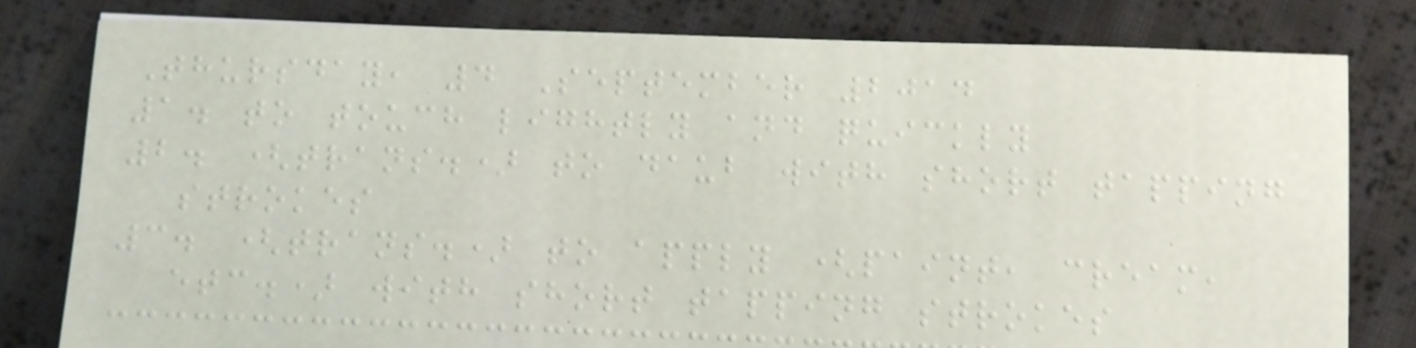Thursday, 4 September 2014
1. to touch lightly and quickly
2. (trans.) to daub with short tapping
strokes
3. (trans.) to apply (paint, cream,
etc.) with short tapping strokes
